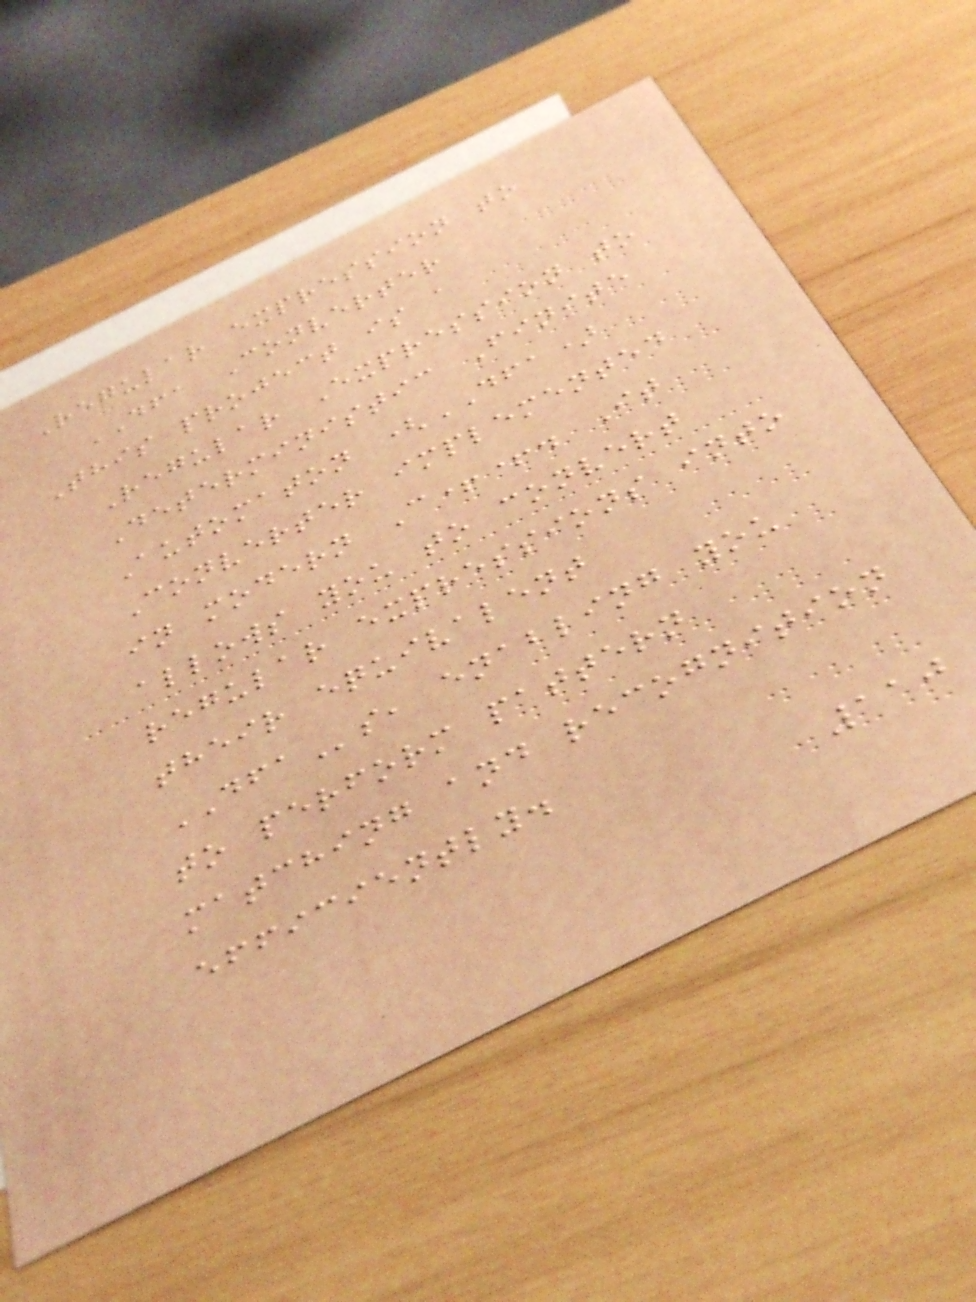Regular expression to
DFA Converter
This project is a
Regular Expression to
Deterministic Finite
Automaton (DFA)
Converter implemented
in modern C++. It
allows you to convert
regular expressions into
their equivalent
DFAs, enabling you
to perform pattern
matching and recognition
efficiently.
110
